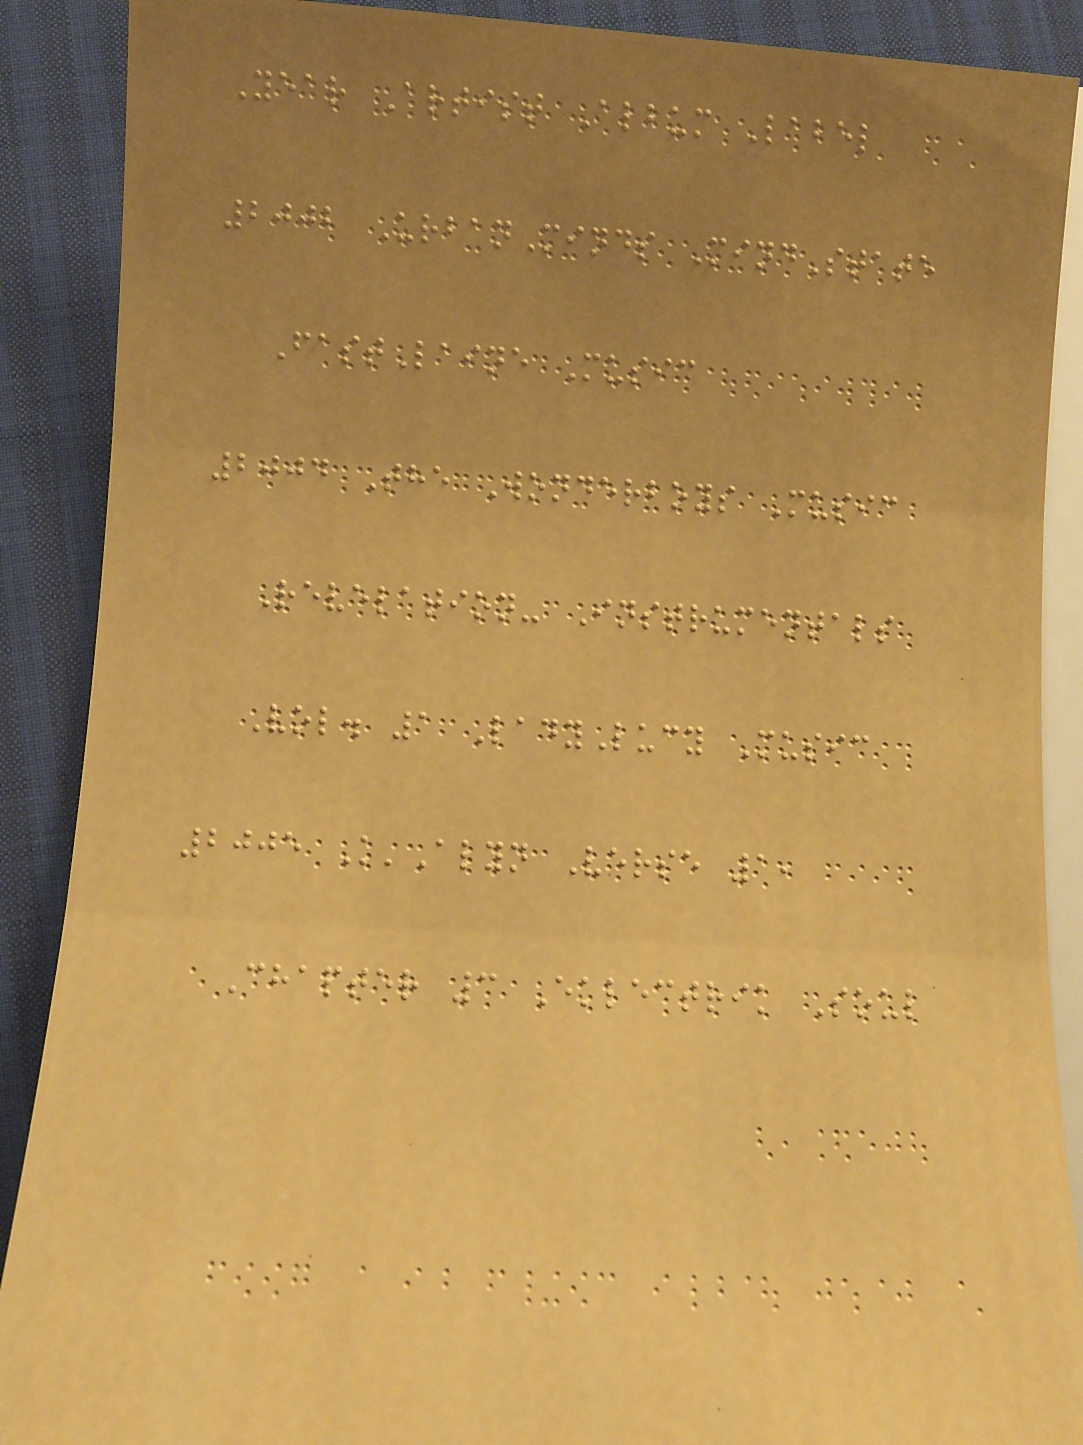Year Artist Album Label
2002 UrbanMinds MindState
FastLaine Music
2004 The Wonderboys Music
Revelation- Instrumentals
Vol. 1 LadyLucy Music
2005 K'Alyn Verse 1,
Chapter 3 Eklectrik Soul
